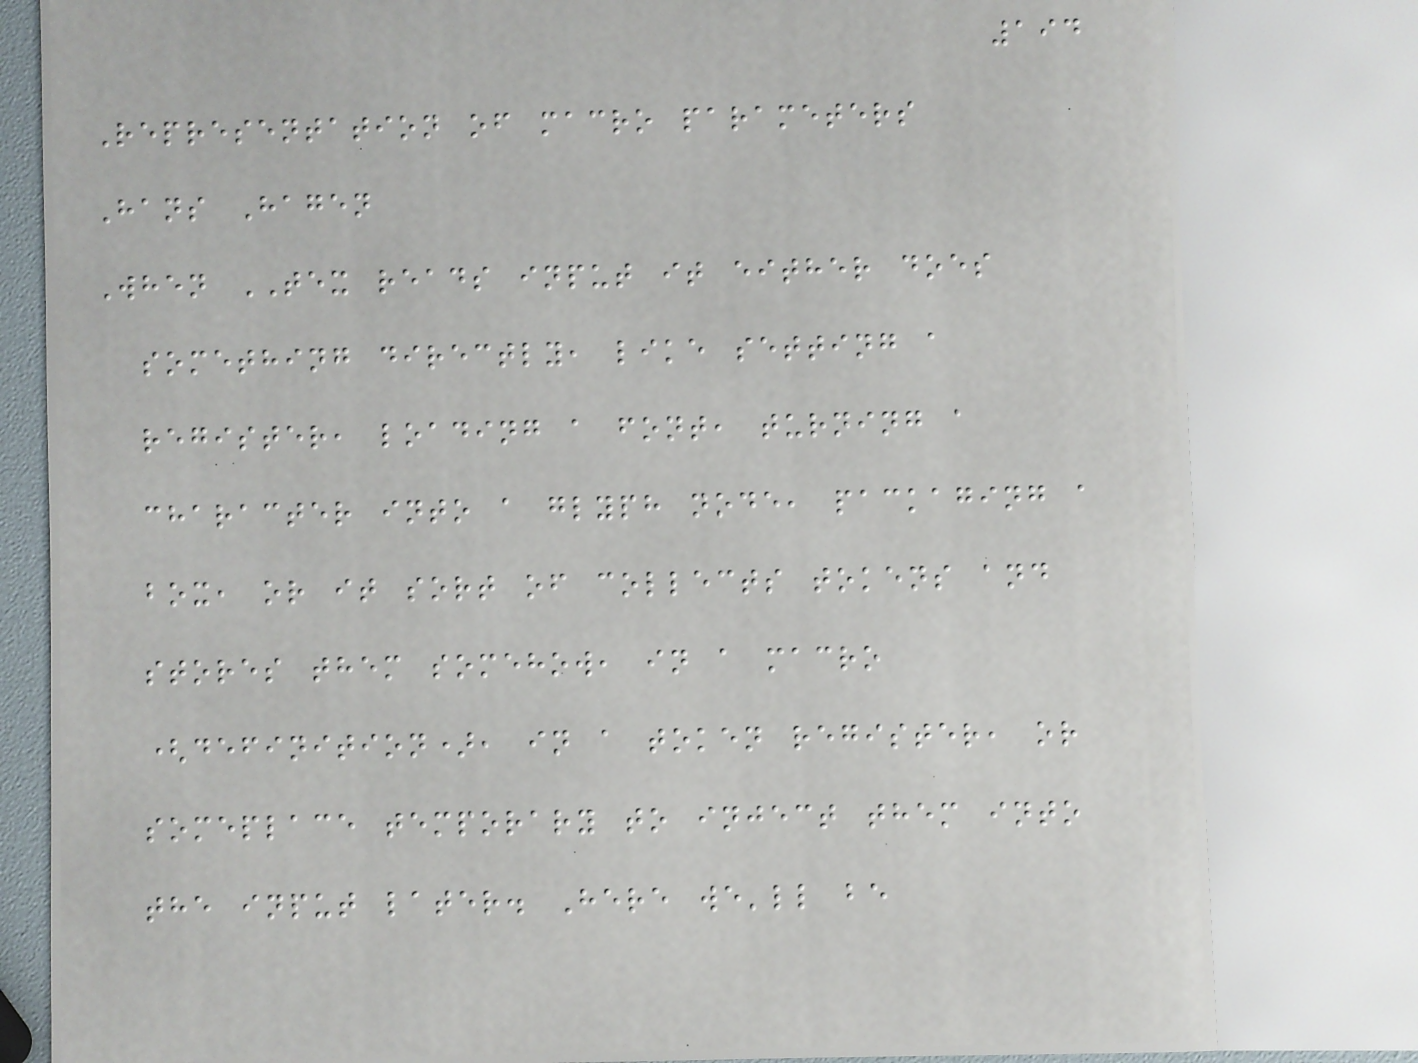194
Representation of macro parameters
Hans Hagen
When TEX reads input it either does
something directly, like setting a
register, loading a font, turning a
character into a glyph node, packaging a
box, or it sort of collects tokens and
stores them somehow, in a macro
(definition), in a token register, or
someplace temporary to inject them into
the input later. Here we'll be
